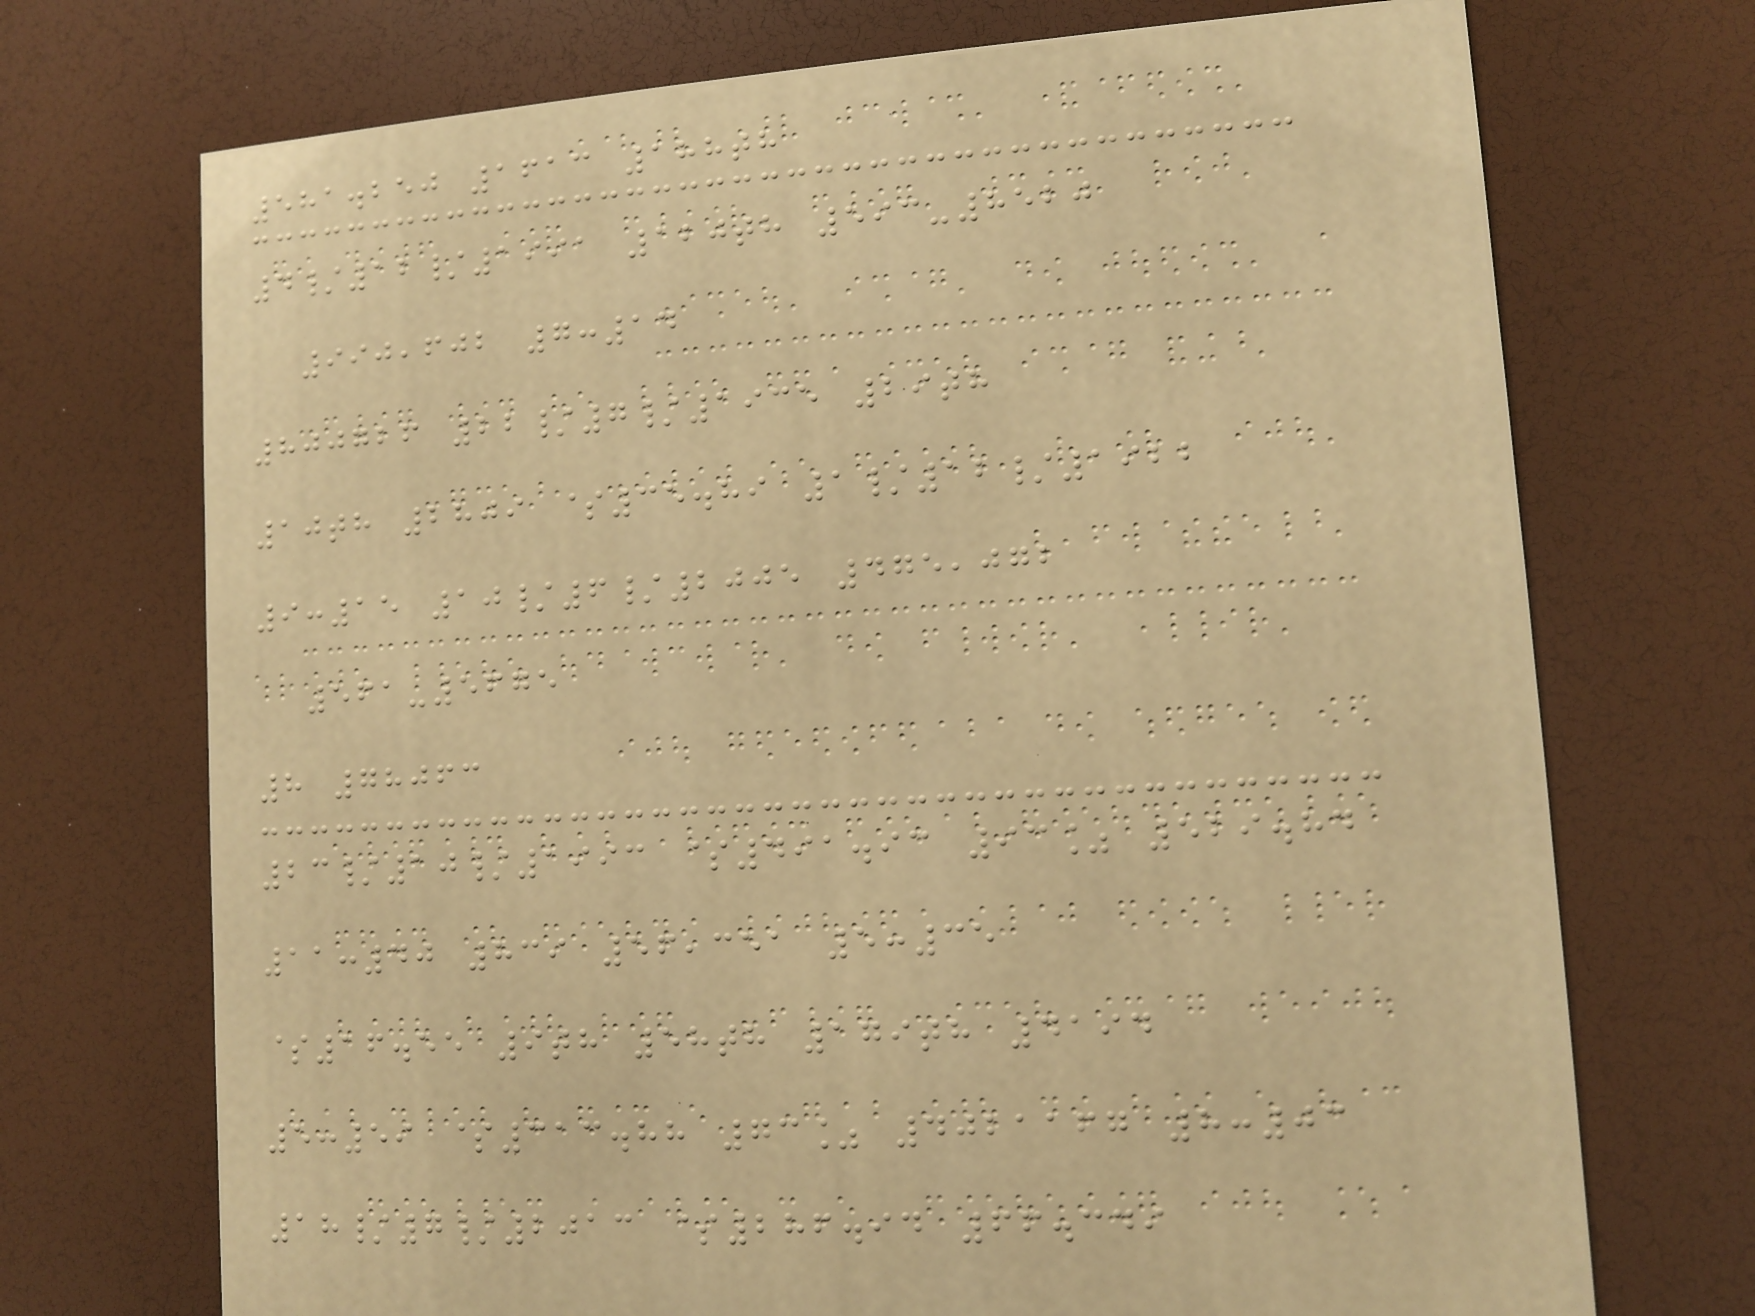581.250 1613 188th
4/12/1991 120th 593-8520
990,602 7:14
800726 22/7/1935 29th
10th 2809 $35.89 1/12/1922
9:15 10/6/2005 475,072
561-5675
8 78063
23/10/1993 $491.93 93% 529.84
11:40 839 56,351 5:35
$16.55 9th 58th 179th 4194
5:59 $313.88 73% 4021167 8:03
18/7/2013 $286.94 66.349
